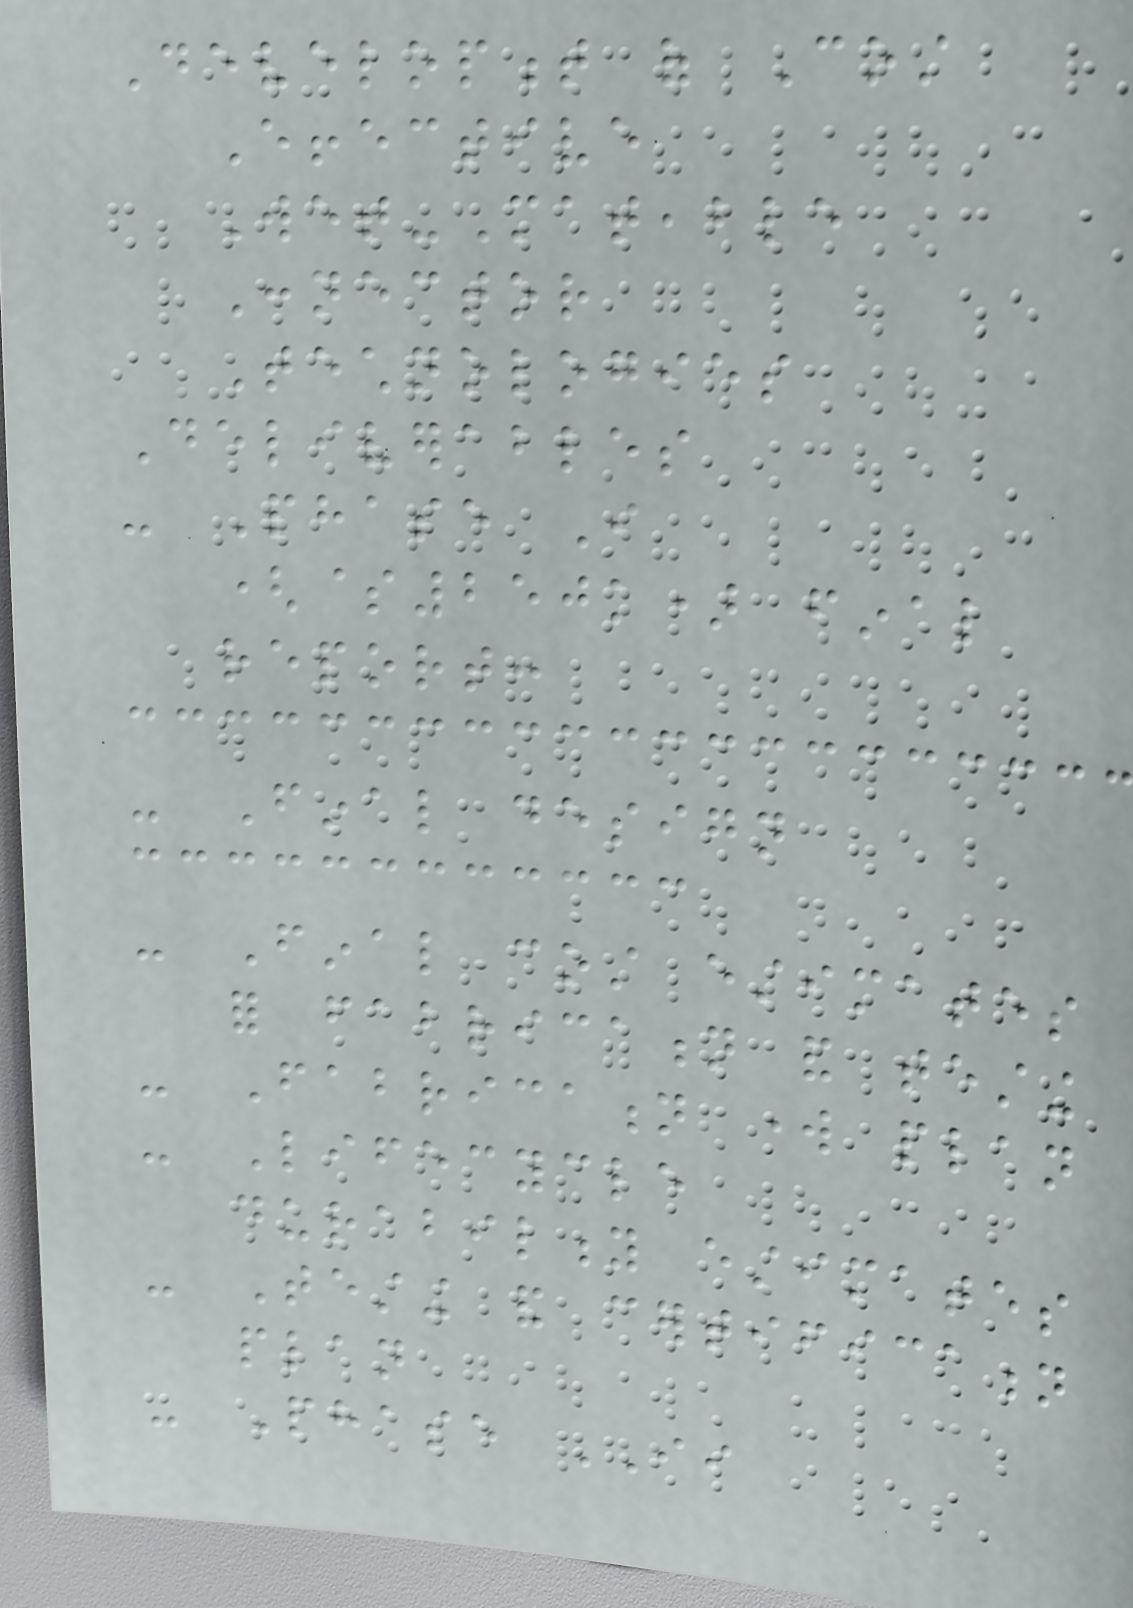Development of Cost
Effective
Wet-Mateable
Connector
Technologies
Deliverables
- Phase I
($250k) final
report:
- Final design
- Final cost estimates
for fabrication and testing
- Fabrication work plan
- Lifecycle
durability estimates
- Testing and certification
plan
- Phase II
